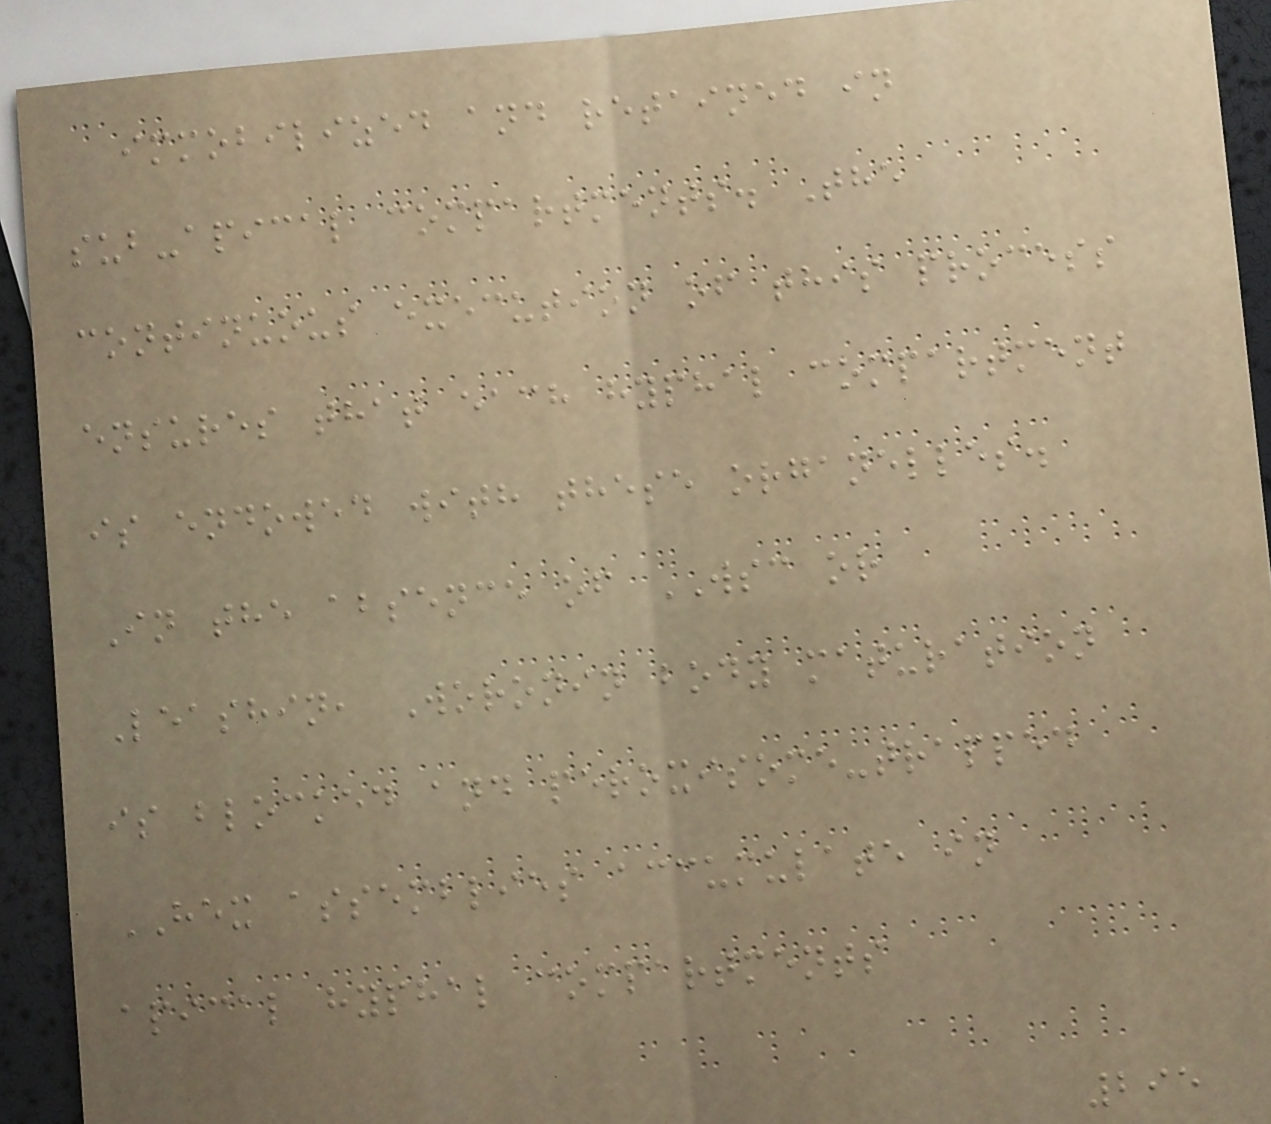immobilized and retained in
sub-apical compartments. The
continuous execution of this process
ensures that each hyphal compartment
is endowed with these organelles.
In the absence of WSC or
Leashin, Woronin body maturation
is blocked and peroxisome-trapped
HEX assemblies accumulate in
apical hyphal compartments
295
